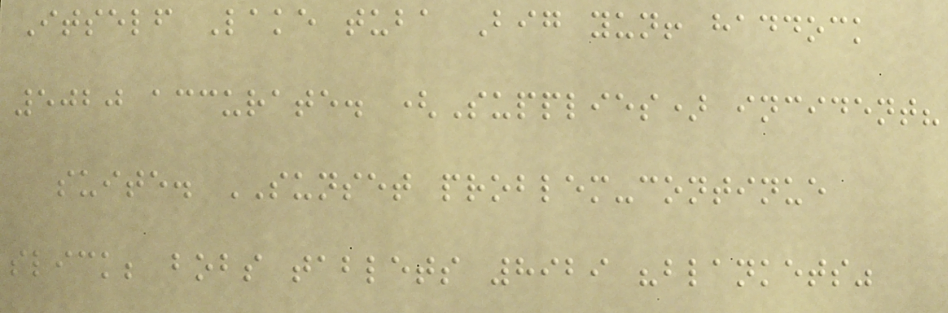Itself Lake tuba Big yun! haddock
5020 accurate. (Supplies) incident?
suite. SUNSET problem-continue
slick; bobs tablets 8929 "blankets"
